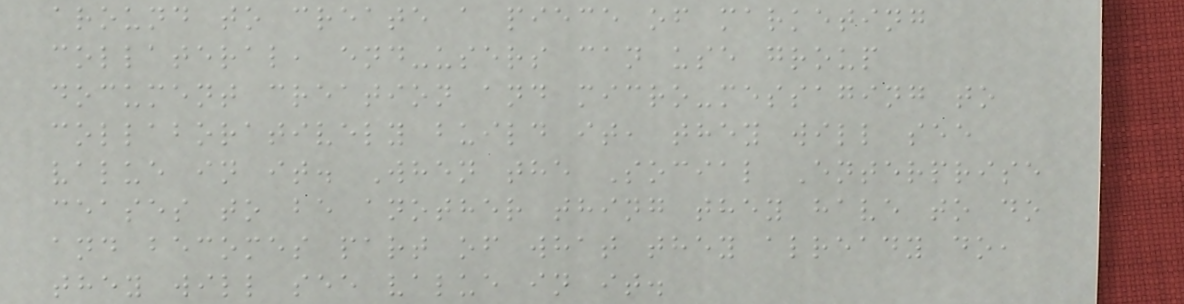around to create a piece of marketing
collateral, end-users can use group
document creation and micro-messaging to
collaboratively build it, they will see
value in it. When the Social Enterprise
ceases to be another thing they have to do
and becomes part of what they already do,
they will see value in it.
